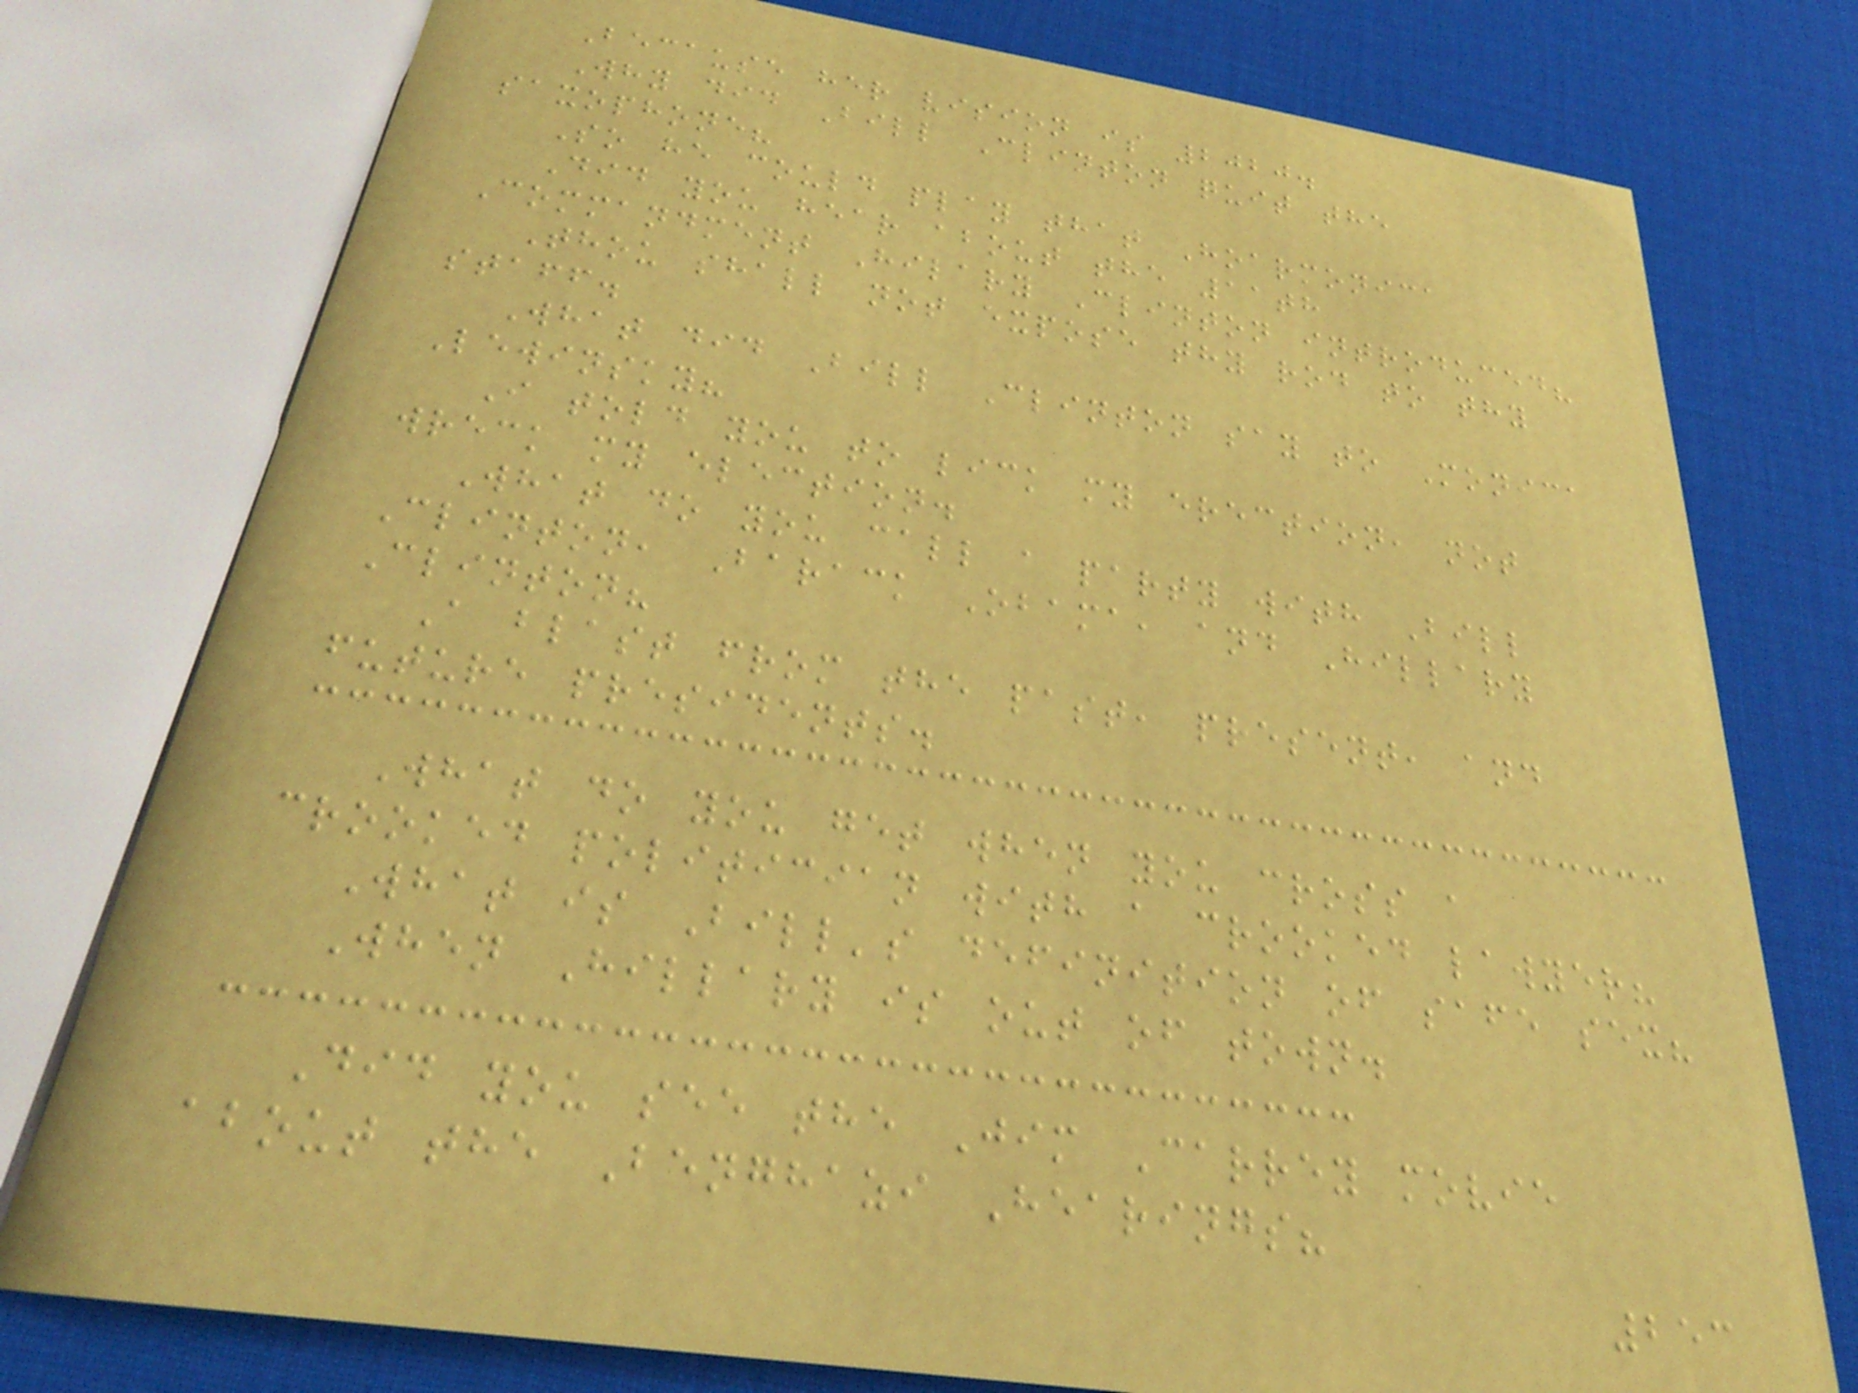Because her vision is 2020.
Why did Bill Clinton quit the
saxophone?
So he could play that Hoarmonica
Did you hear about the 11th
Commandment Hilary Clinton introduced?
Thou shall not expose thy rod to thy
staff.
What did Bill Clinton say to Monica
Lewinsky?
I told you to lick my erection, not
wreck my election.
What do you call a party with Bill
Clinton, Barack Obama, and Hillary
Clinton?
A blast from the past, present, and
future presidents.
What do you get when you cross a
crooked politician with a crooked lawyer?
What is Bill's definition of safe sex?
When Hillary is out of town.
Did you see the Jim Carrey movie
about the Benghazi Hearings?
253
